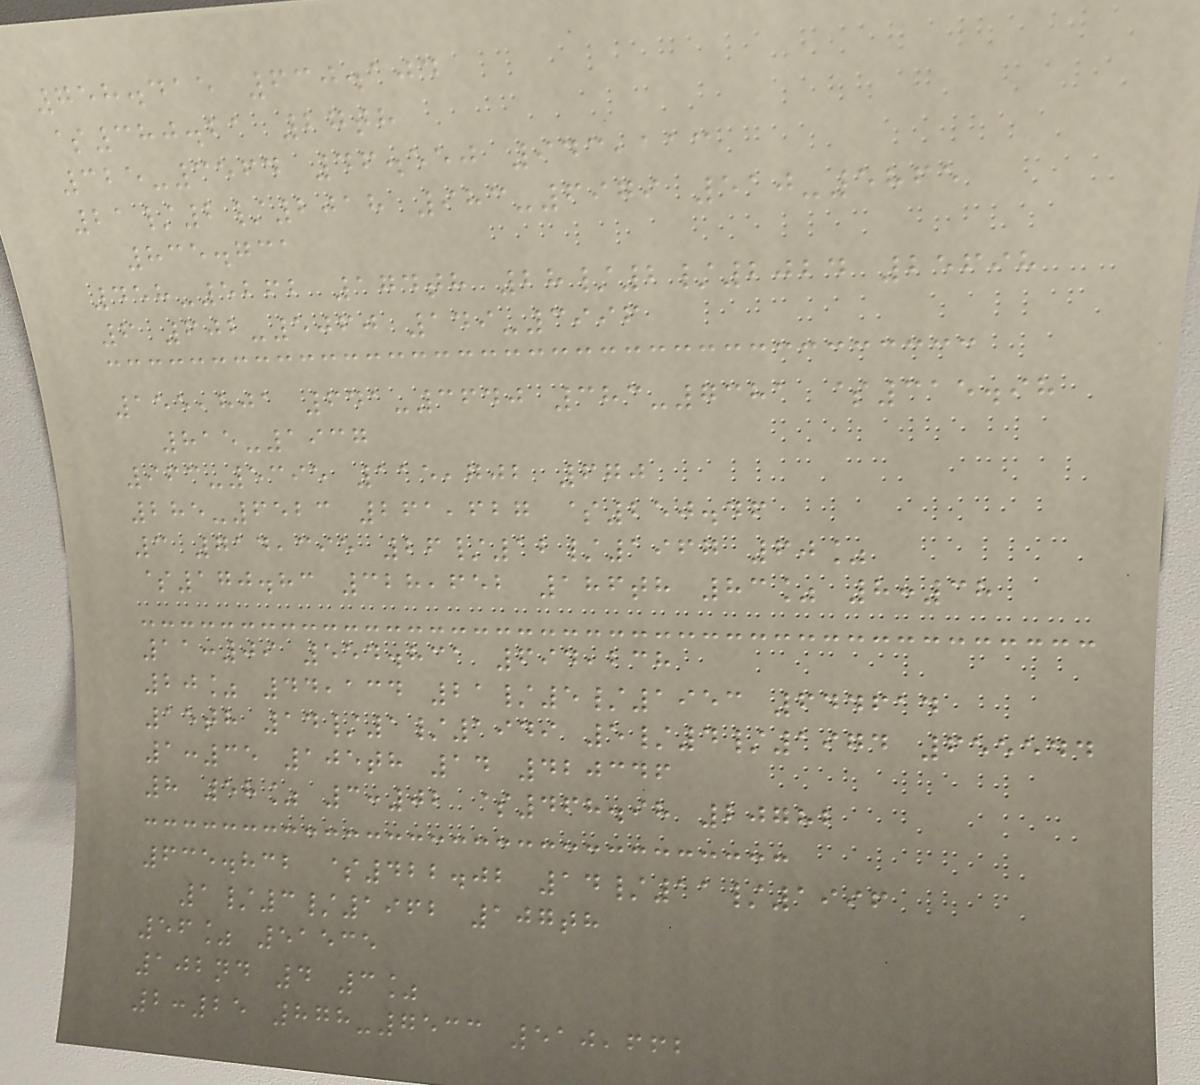758.415 630.104
$380.21 27th
325-3564 46.550 943,113
21/2/2018 983-6979 510-5865
835.731
458-5262 174th 28/2/2024 25698
6 602-5060 149-3996
155,801 641-3640 383-7381 $315.98
815-1937
963-5395 115,702 670
285-6523 261,627 $250.46
3 714,395 26/12/1967 60%
$170.83 328,652 186th 83% 8:38
11:09 554.831 694,238
20% 44,134 21/5/1953 644614
15th 14/1/1949 5/4/1974 655544
1:35 105th 14 420346
8 58% 3:02 $468.98 20782
635.832 $422.02 14/11/1996
1/3/1962 107th
56% 51535
102nd 4 3%
2:25 878-7533 510,662
